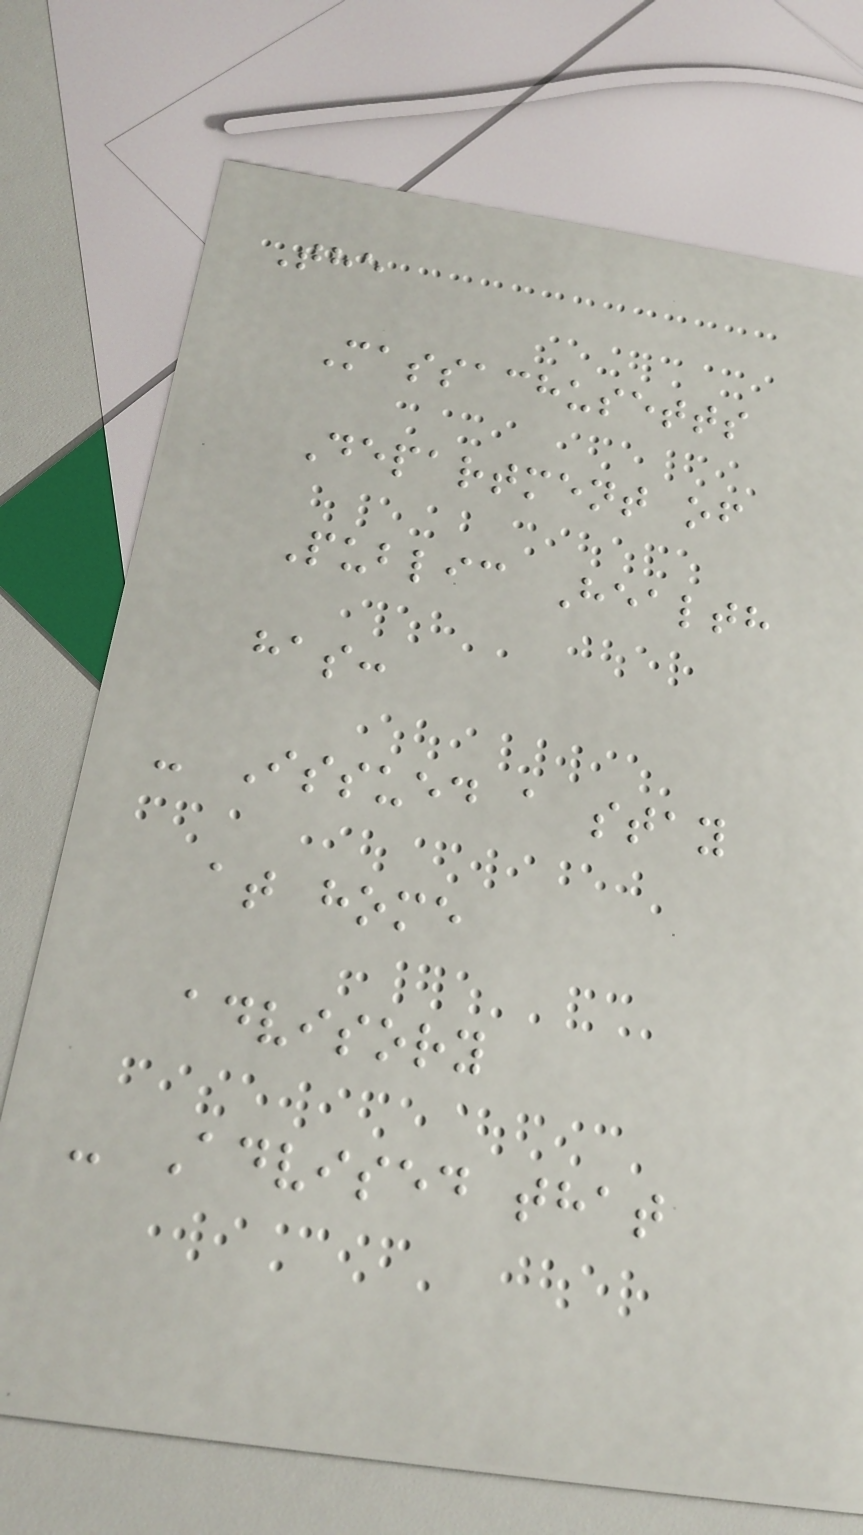The
Massachusetts
Department of
Public Health
has:
- Issued a stay
at home
advisory
- Advised that
